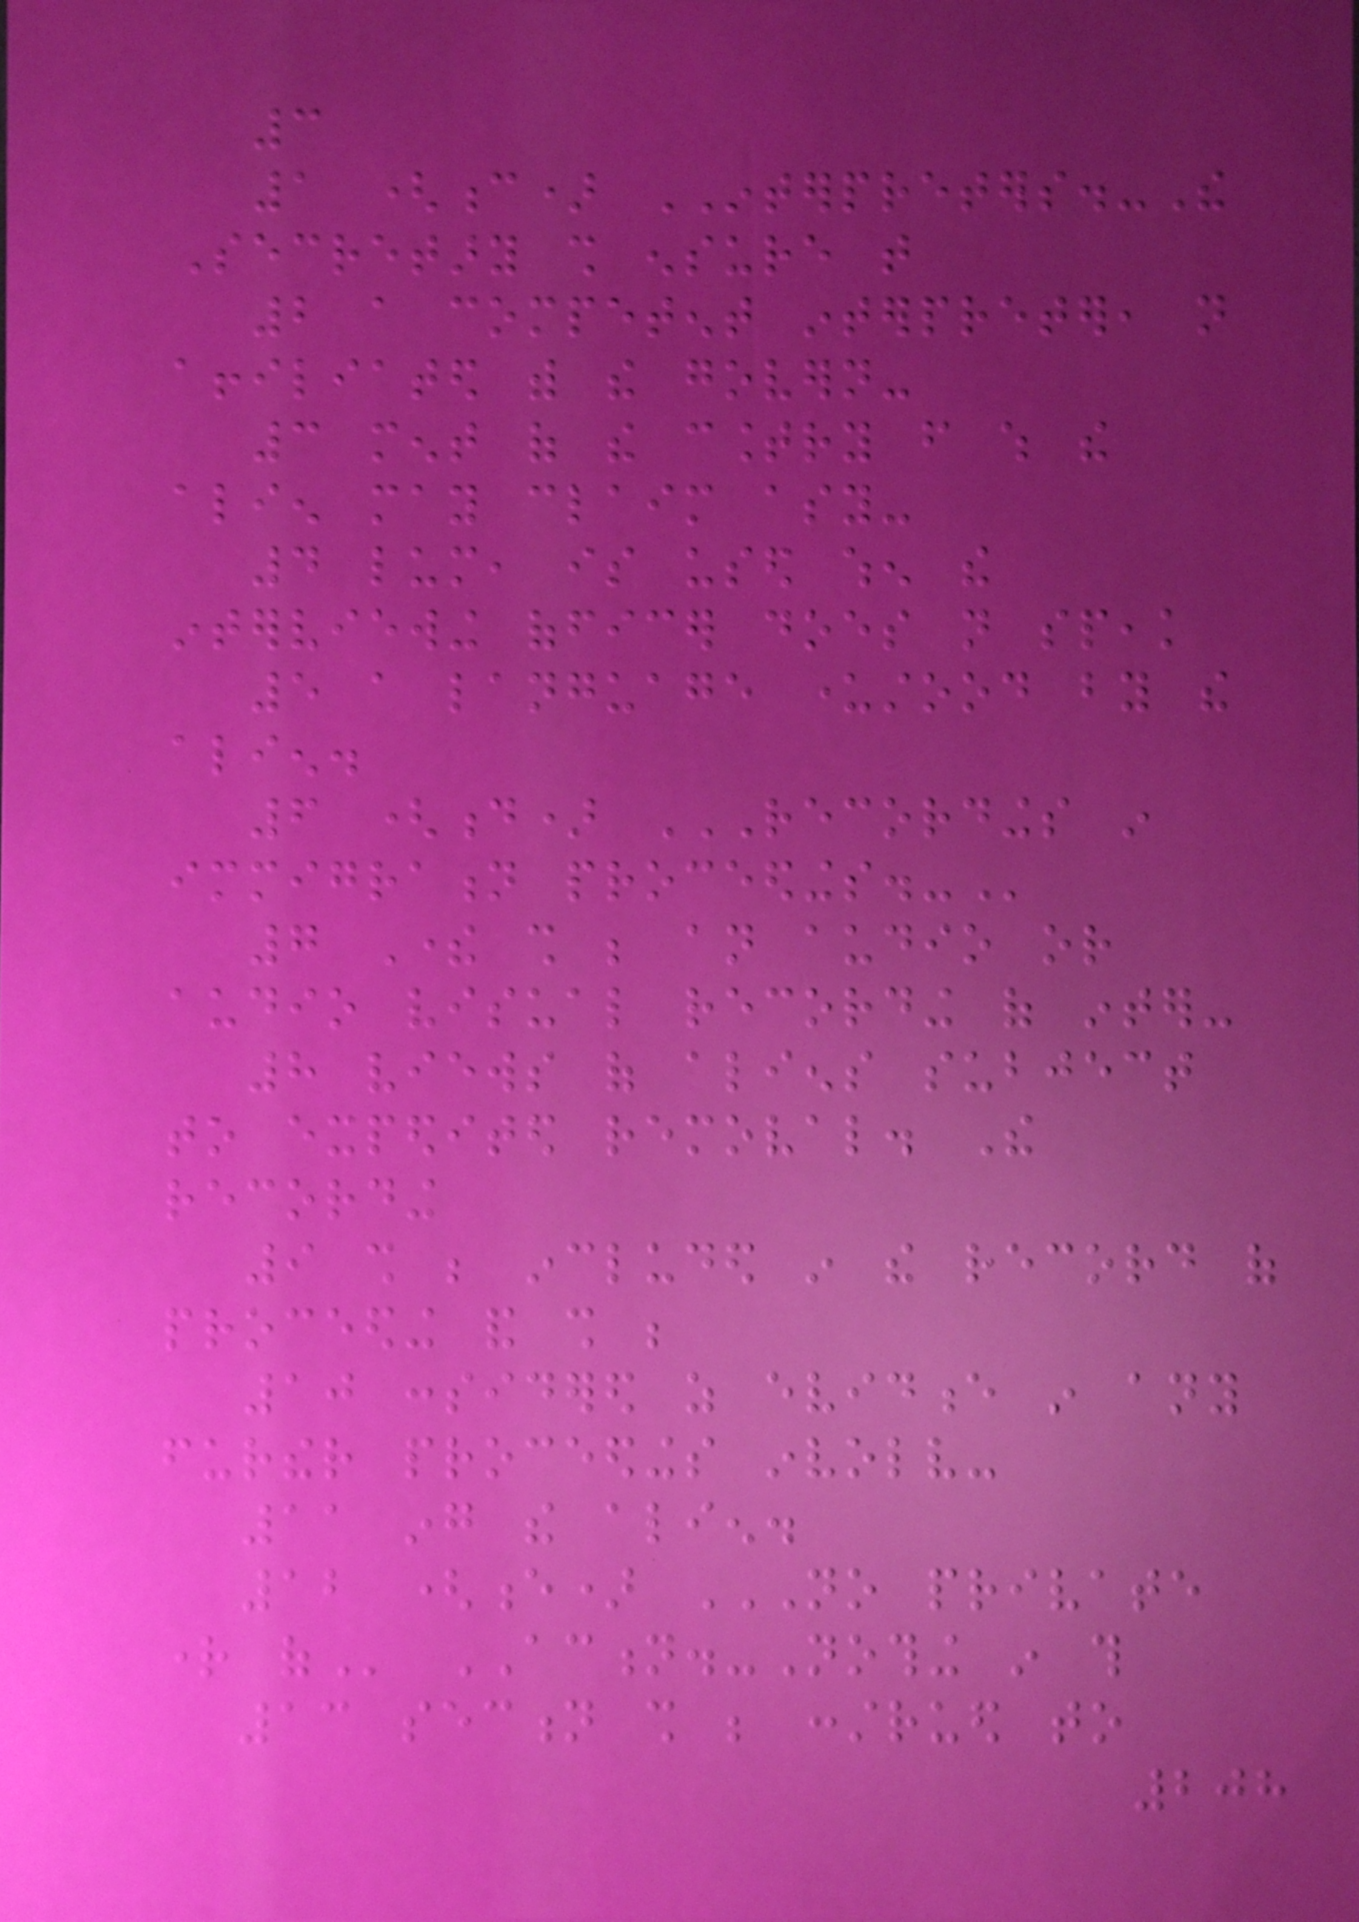3
1 (c) INTERPRETERS.-The
Secretary shall ensure that
2 a competent interpreter, not
affiliated with the govern-
3 ment of the country from which the
alien may claim asy-
4 lum, is used when the
interviewing officer does not speak
5 a language understood by the
alien.
6 (d) RECORDINGS IN
IMMIGRATION PROCEEDINGS.-
7 There shall be an audio or
audio visual recording of inter-
8 views of aliens subject
to expedited removal. The
recording
9 shall be included in the record of
proceeding and shall be
10 considered as evidence in any
further proceedings involv-
11 ing the alien.
12 (e) NO PRIVATE
RIGHT OF ACTION.-Nothing in this
13 section shall be construed to
208
